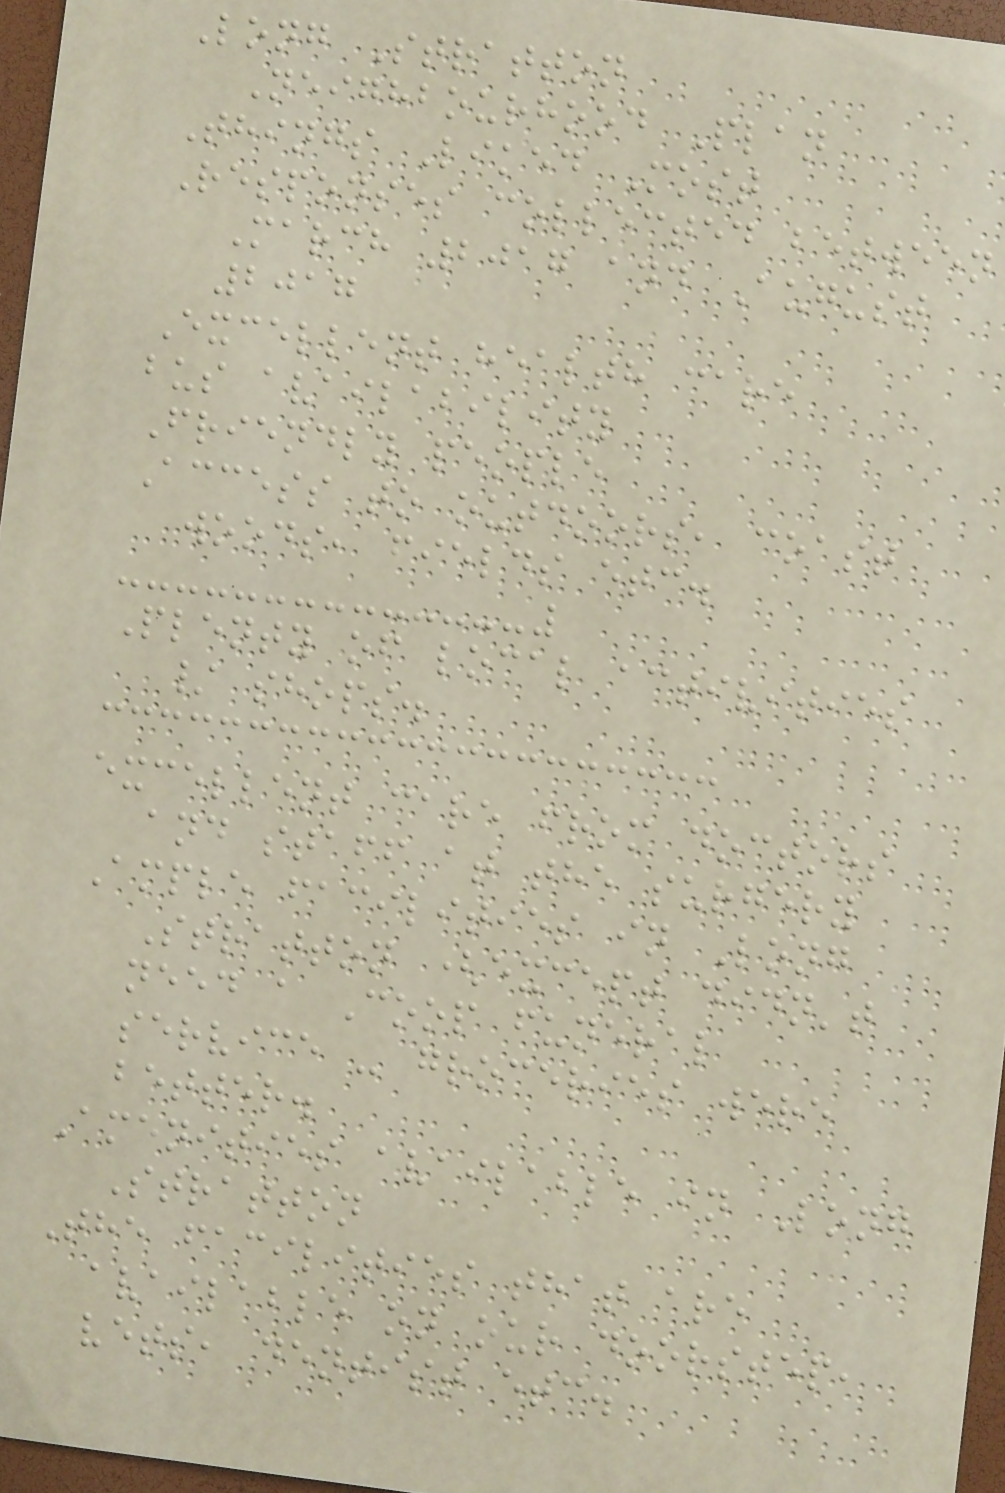Long Stratton
Neighbourhood Plan
Things Liked Most
Responses collected between
March 2017 and August
2017
Excellent health care
bus availability
Friendly people
Access to outdoors, coast
woods, fields etc.
Plenty of local activities
/ shops.
excellent care from doctors
and staff at the surgery
Ample facilities in Long
Stratton (except didn't
need a Coop funeral
service - groceries were
better.
Amenities available in Long
Stratton
The facilities that are
available on our doorstep,
vets, dentist etc.
